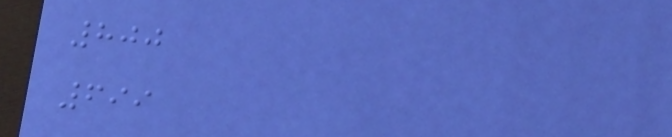800
699
